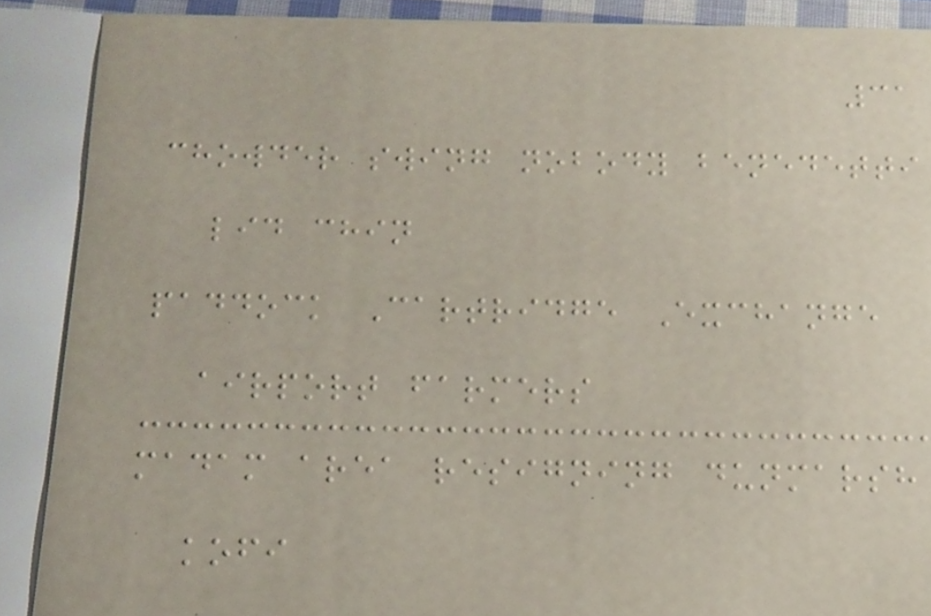31
chowder swing nobody benedetti
lid chin
paddock Cartridge Exchange
airport farmers
madam area resigning dunmarsh
kofi
